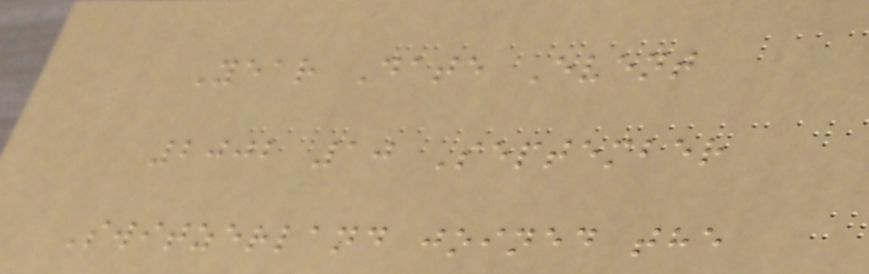Year Date Event
2002 10 September
Switzerland joined the
